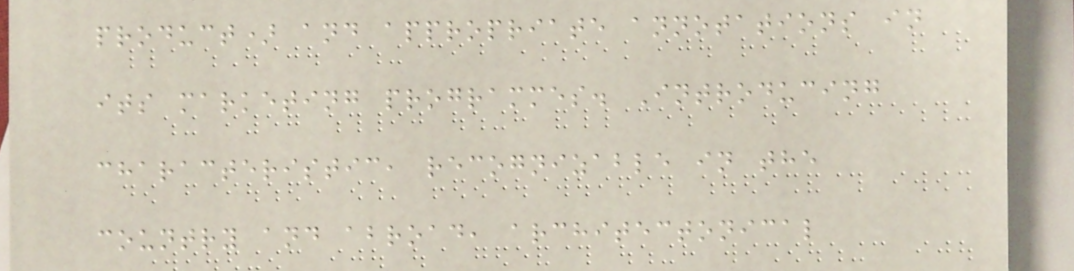product) and appropriate annotations in
its marketing programmes. Introducing
characteristic, recognizable in the
country and abroad, architectonical
